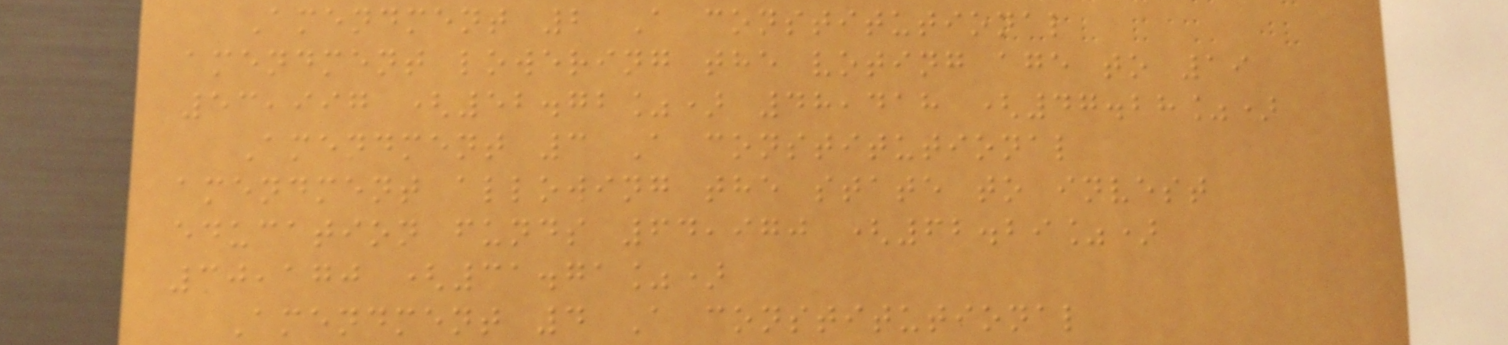Amendment 2 A constitutional
amendment lowering the voting age to 19
53,997 (52.72%) 48,418 (47.28%)
Amendment 3 A constitutional
amendment allowing the state to invest
education funds 64,970 (62.29%)
30,170 (31.71%)
Amendment 4 A constitutional
